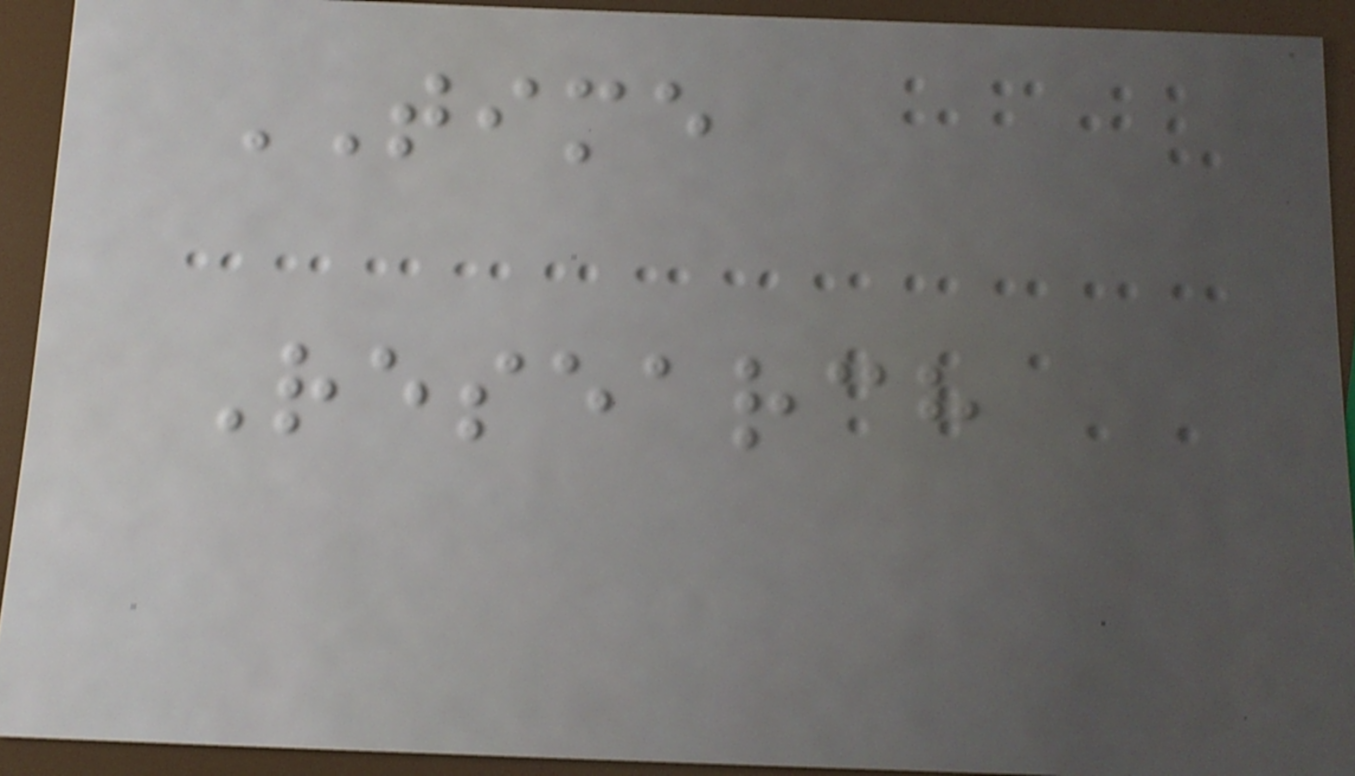TIME
Research
